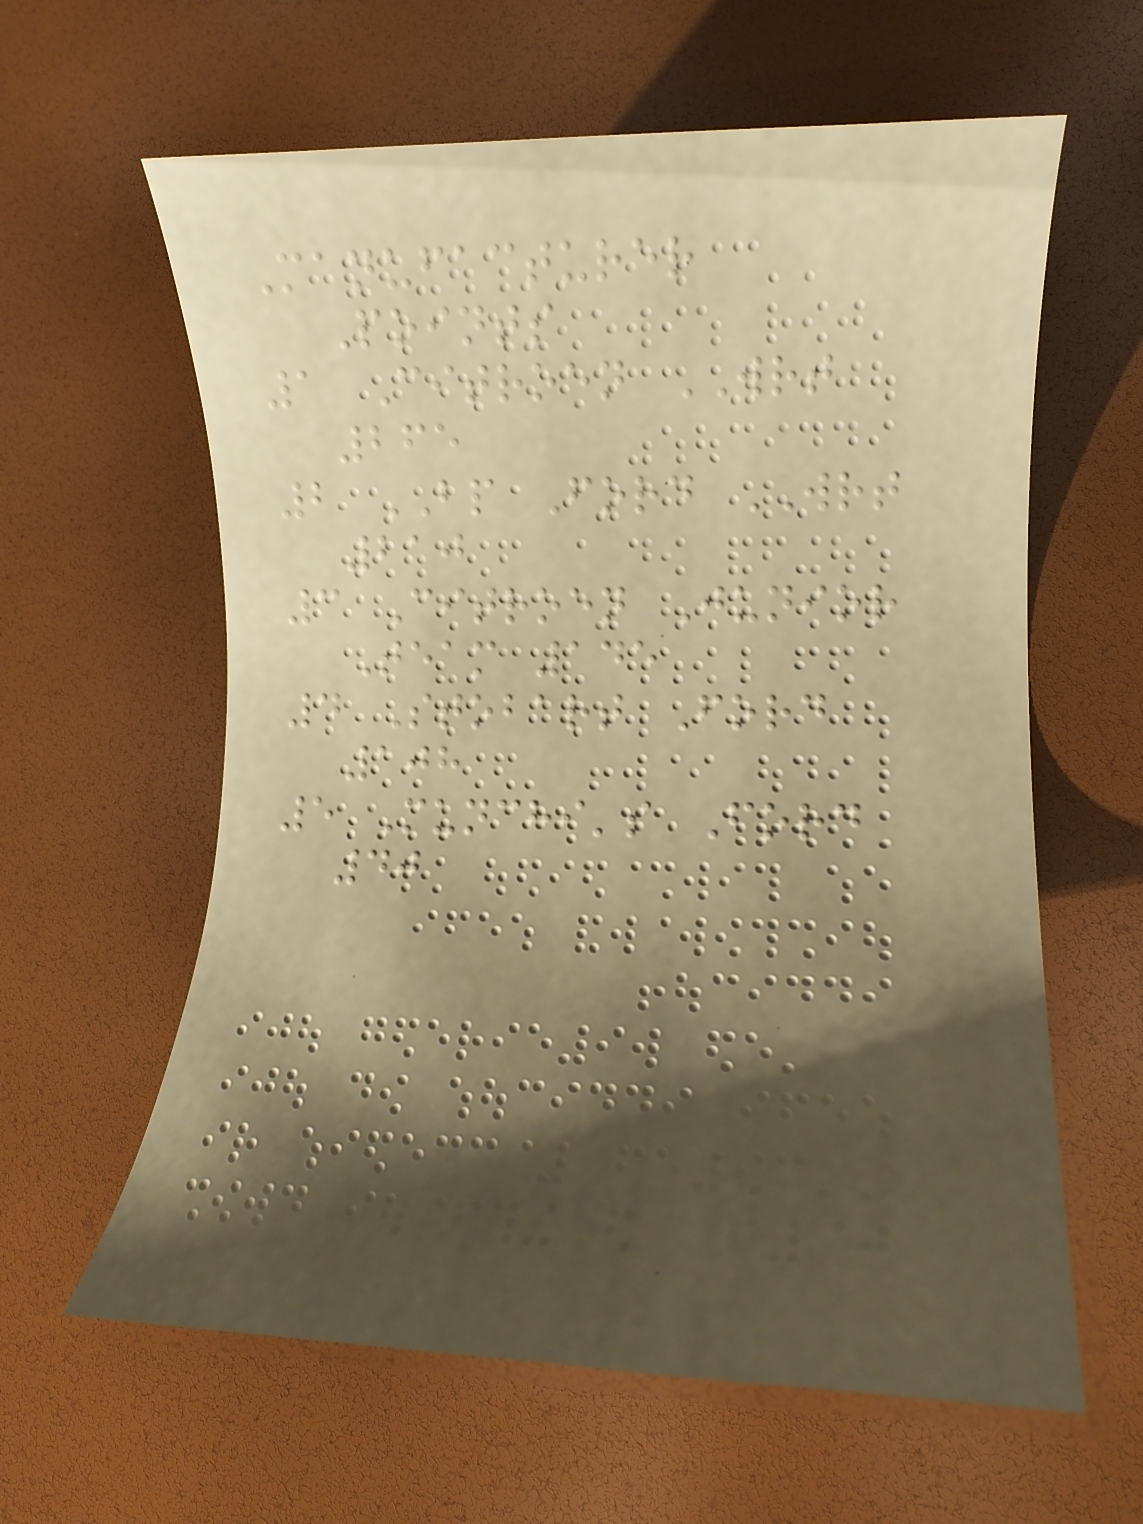Manufacturer
Points
1 Citroen WRT
265
2 BP Ford WRT
210
3 Citroen Junior
Team 145
4 Stobart Ford
108
5 Munchi's Ford
40
